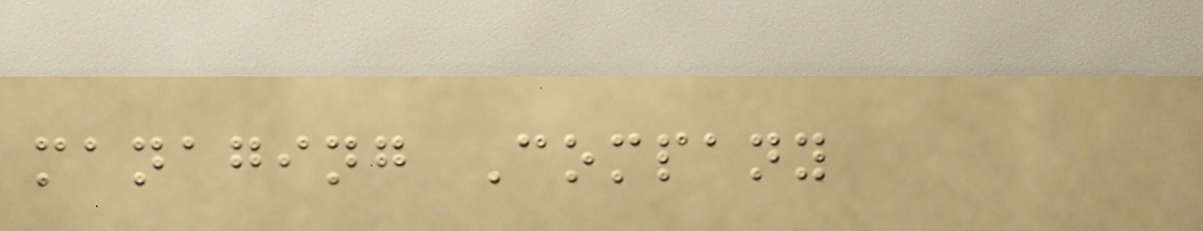managing Company
